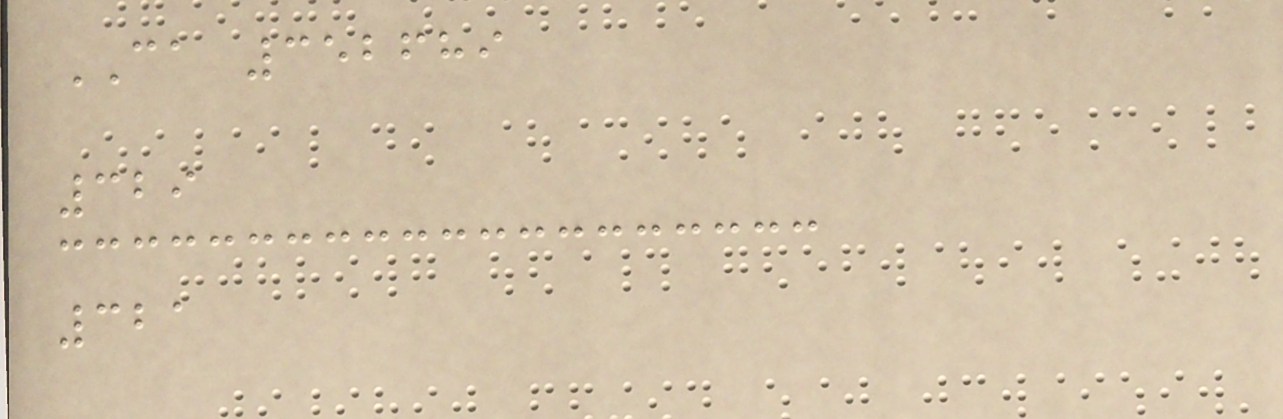CA 352689
329
321
